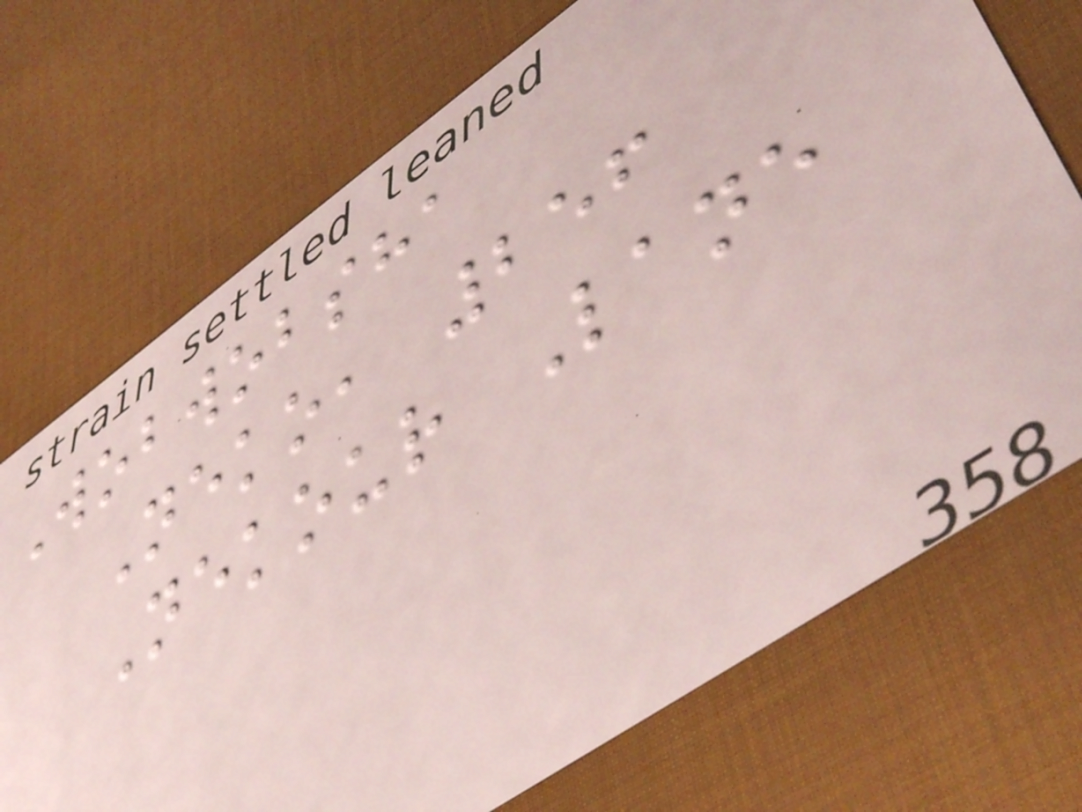Wobwobsha
Neko, 256
Nekour Lane
